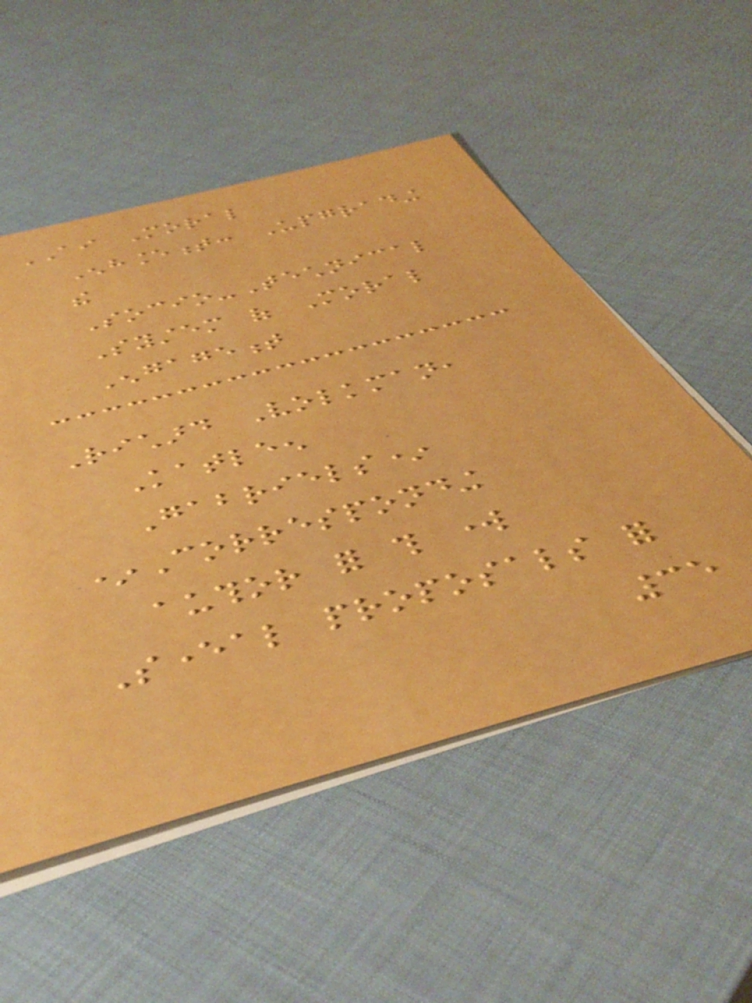AI Moral
Enhancement: Upgrading
the
Socio-Technical
System of Moral
Engagement
Richard Volkman,
Katleen
Gabriels*
*Corresponding
author for this work
Several proposals for
35
